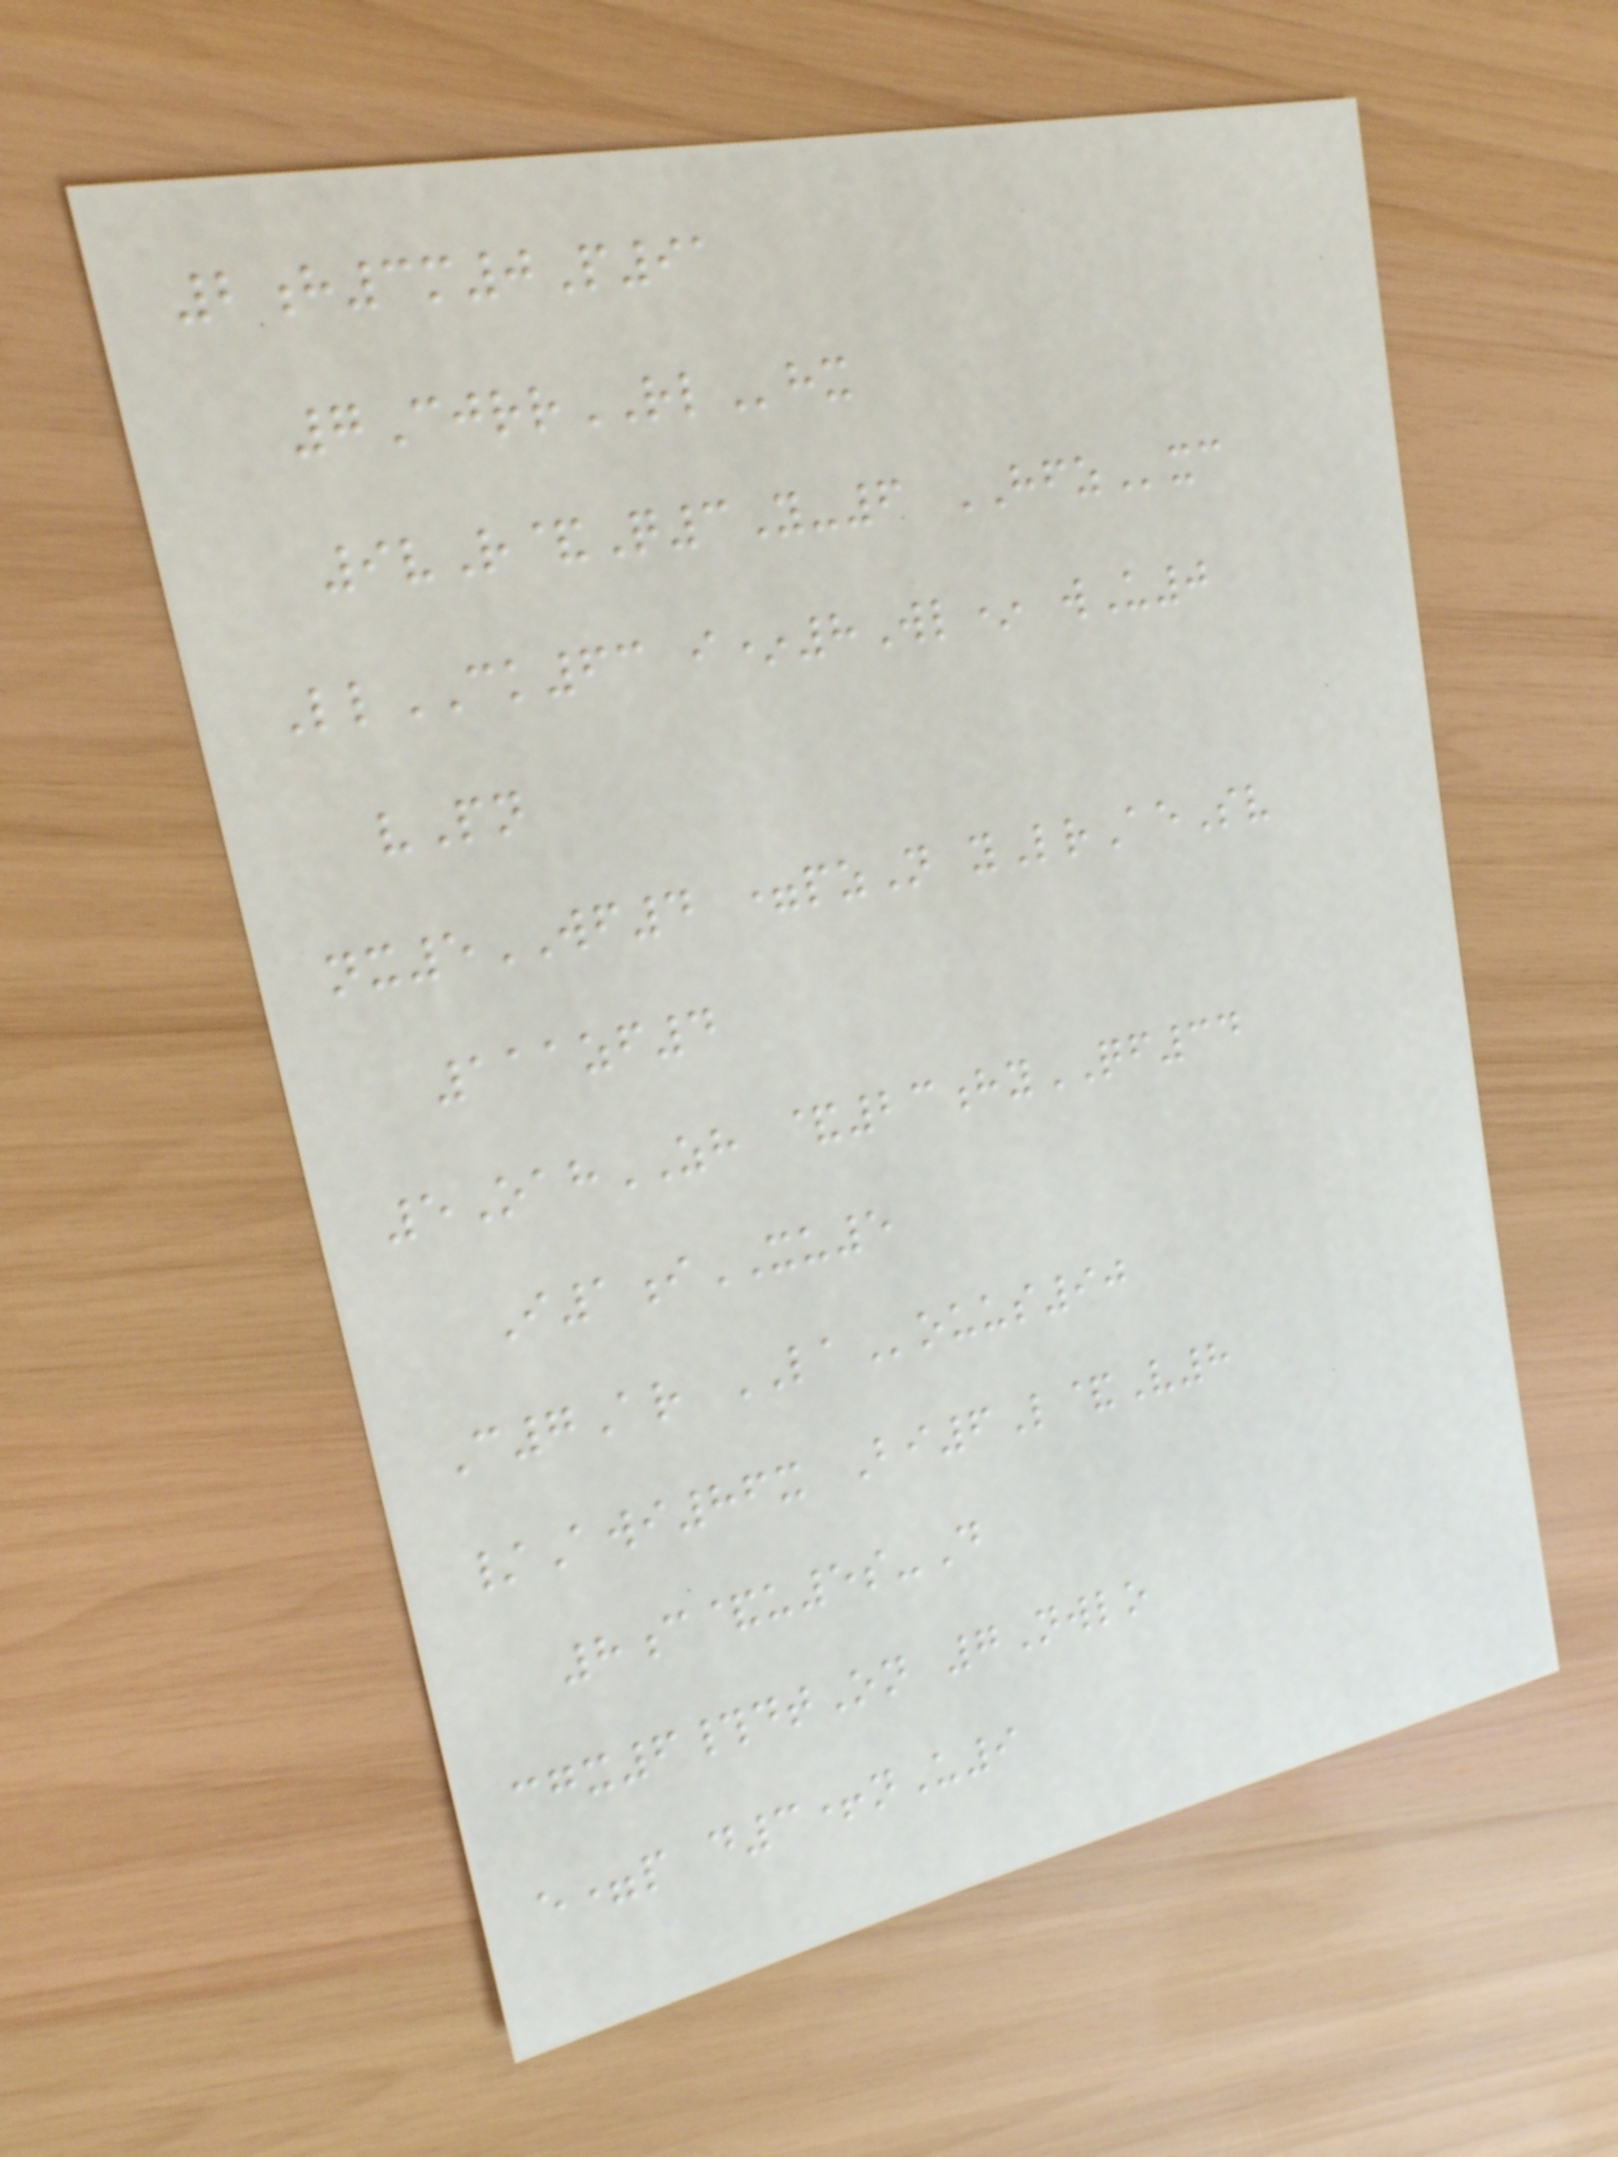2h3m0P91
7CjrrRLhx
9vR&Q3Y-6 HFZxc
LlCK63 i*8Wl* wU0
vPn
nx5WF4 =pzN yLrAeSv
111zf4
5OahZH &23hyQF34
I1iXU5
C7Ar LAouus90
/Awi86x Bi6L&V8
8c&u5s-D
cgx6#dtOn 7Nwlo
e=p d3+nU9
